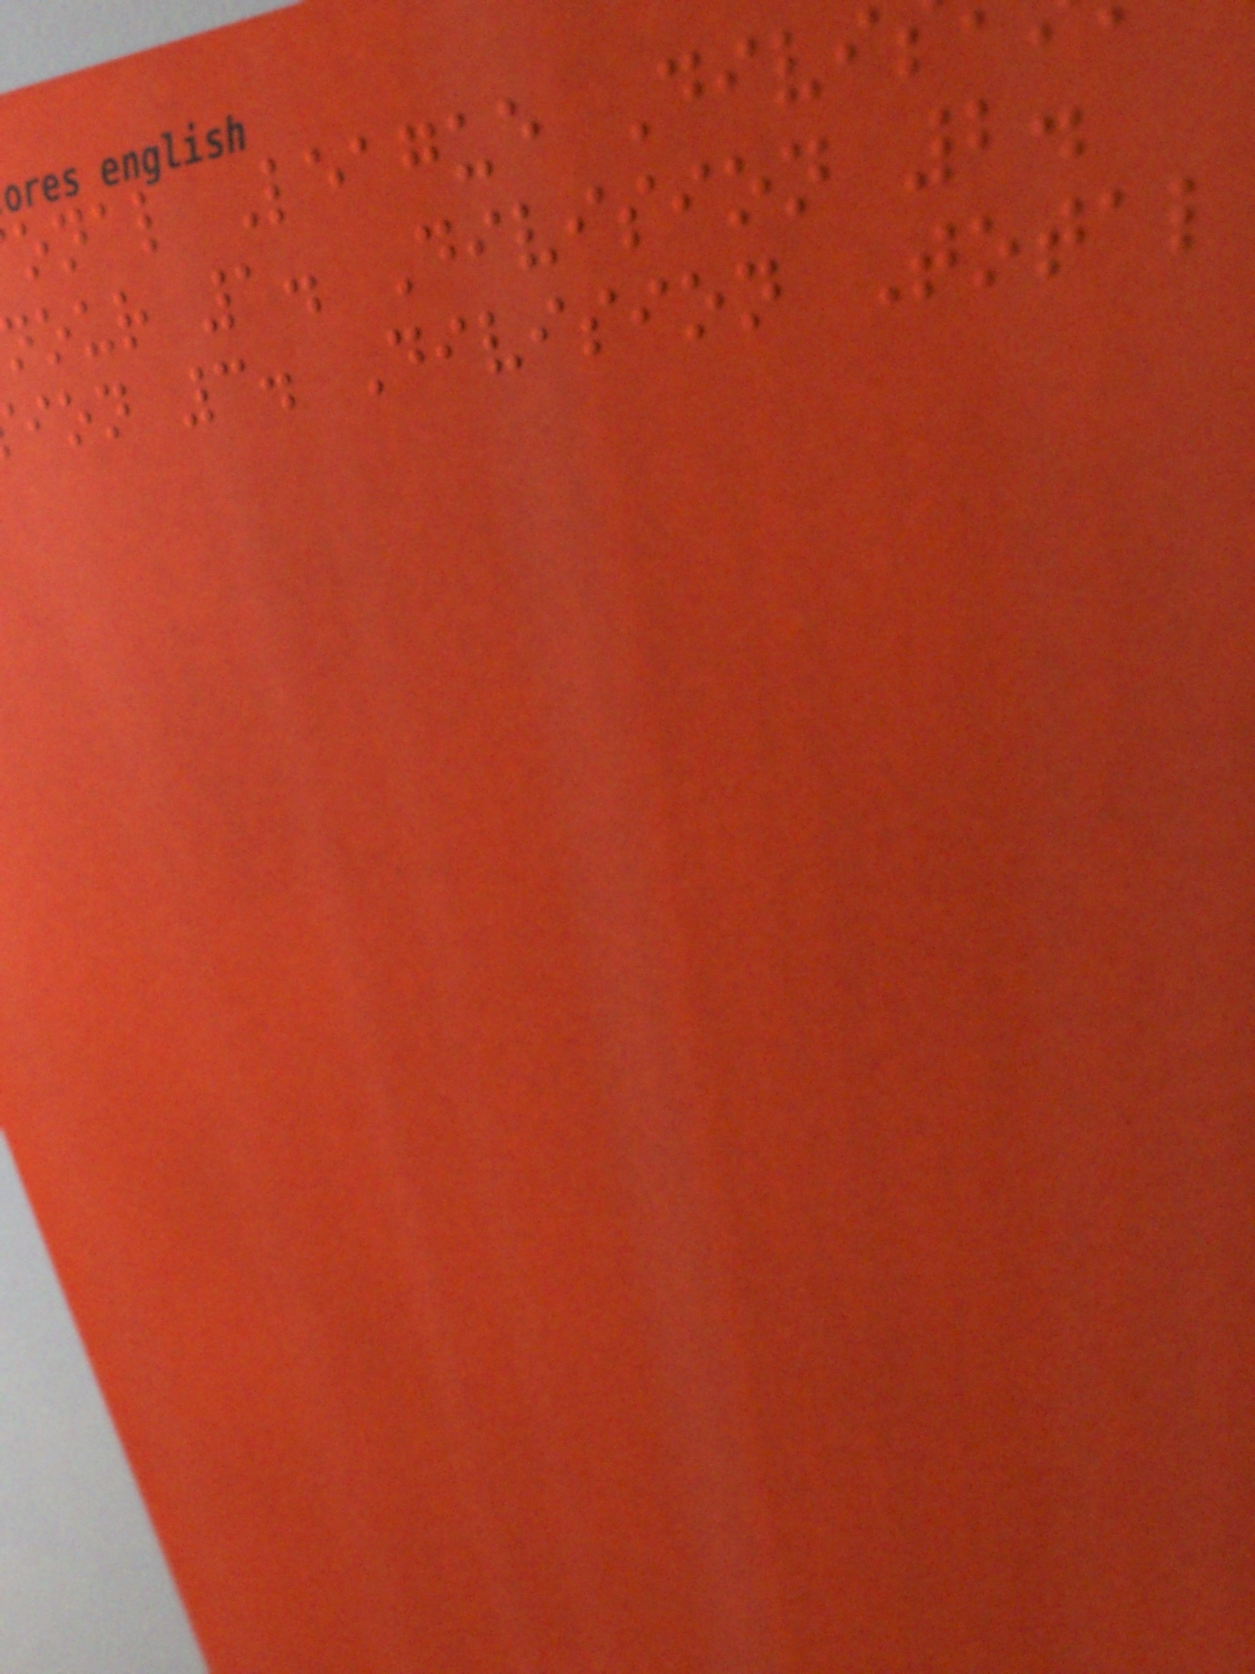onal League Divi
our 1. Division 2.
ion 3. Division Total
